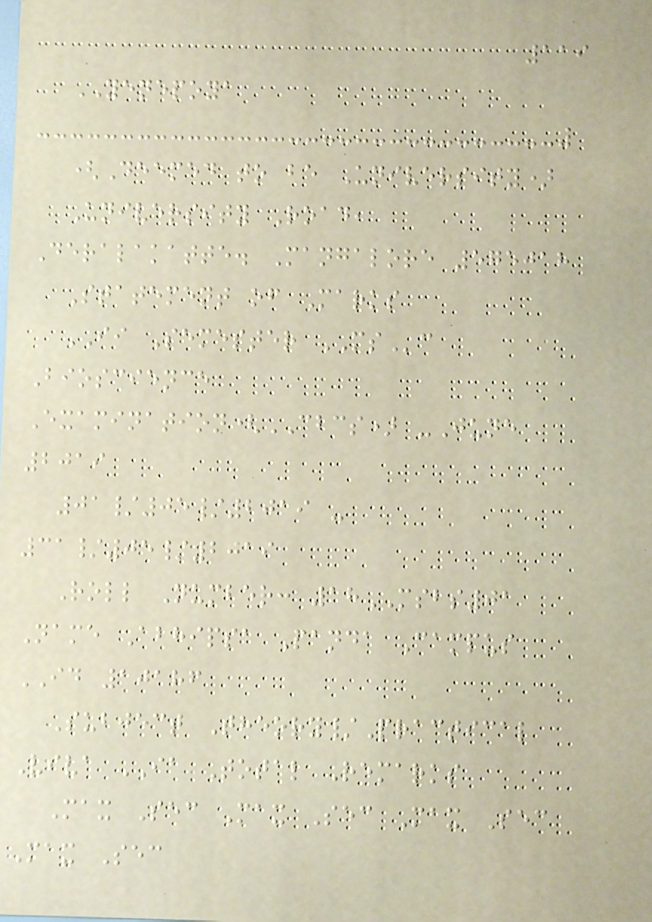119
YENEPOYA
(Deemed to be University)
University Road,
Deralakatte. Mangalore 575018
Statement of Marks
II Semester MSc
Bioscience
Examination(CBCS) -June
2019
01/05/2019 -
31/05/2019
Roll Number: 18MSBS01
Name Abhipsa Panda Campus
ID 10186
Subject Theory/Practical
Viva IA Total Remarks
Max Sec Max Sec Max Sec
Max Sec
